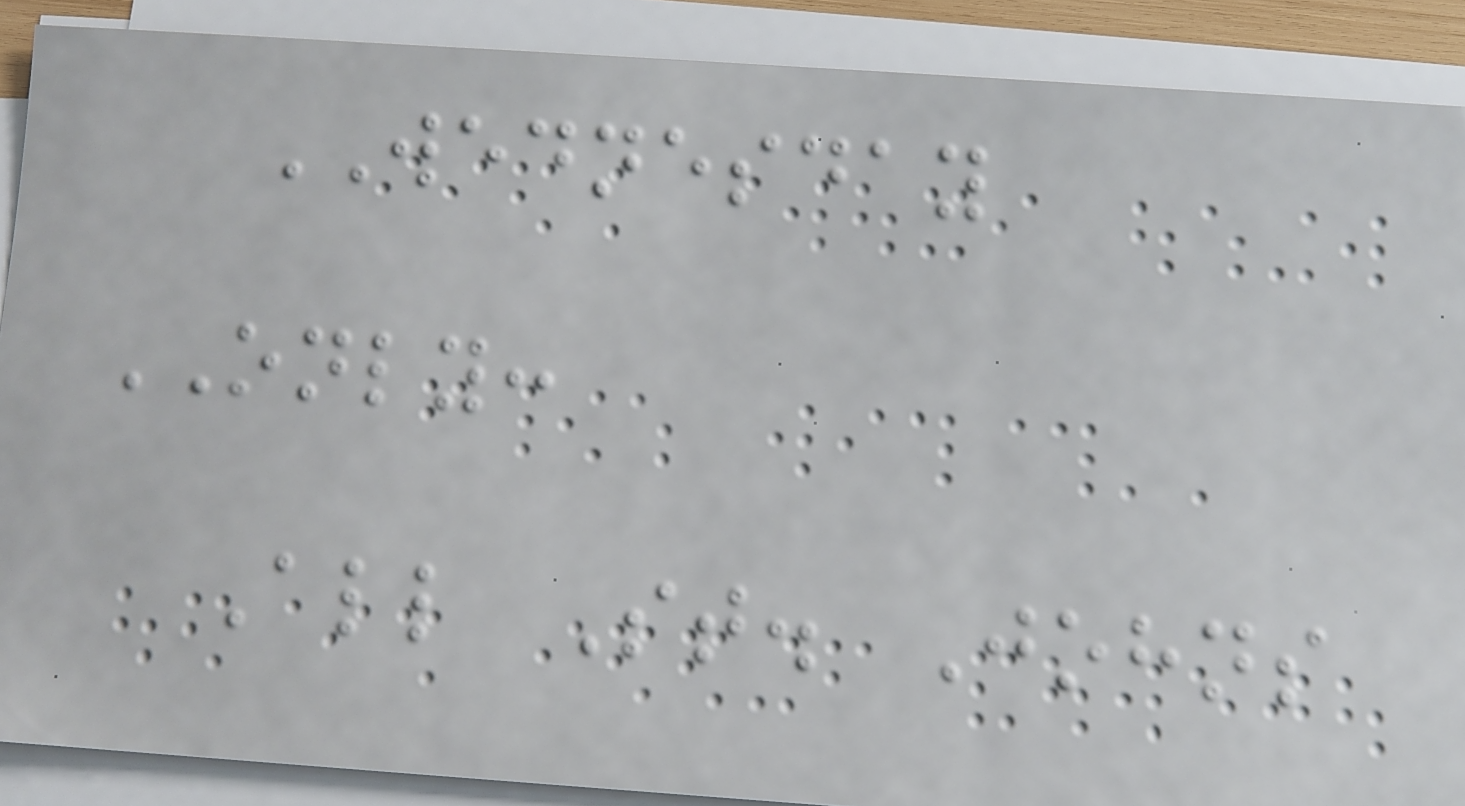WEDNESDAY
ONLY:
All St. Johns
